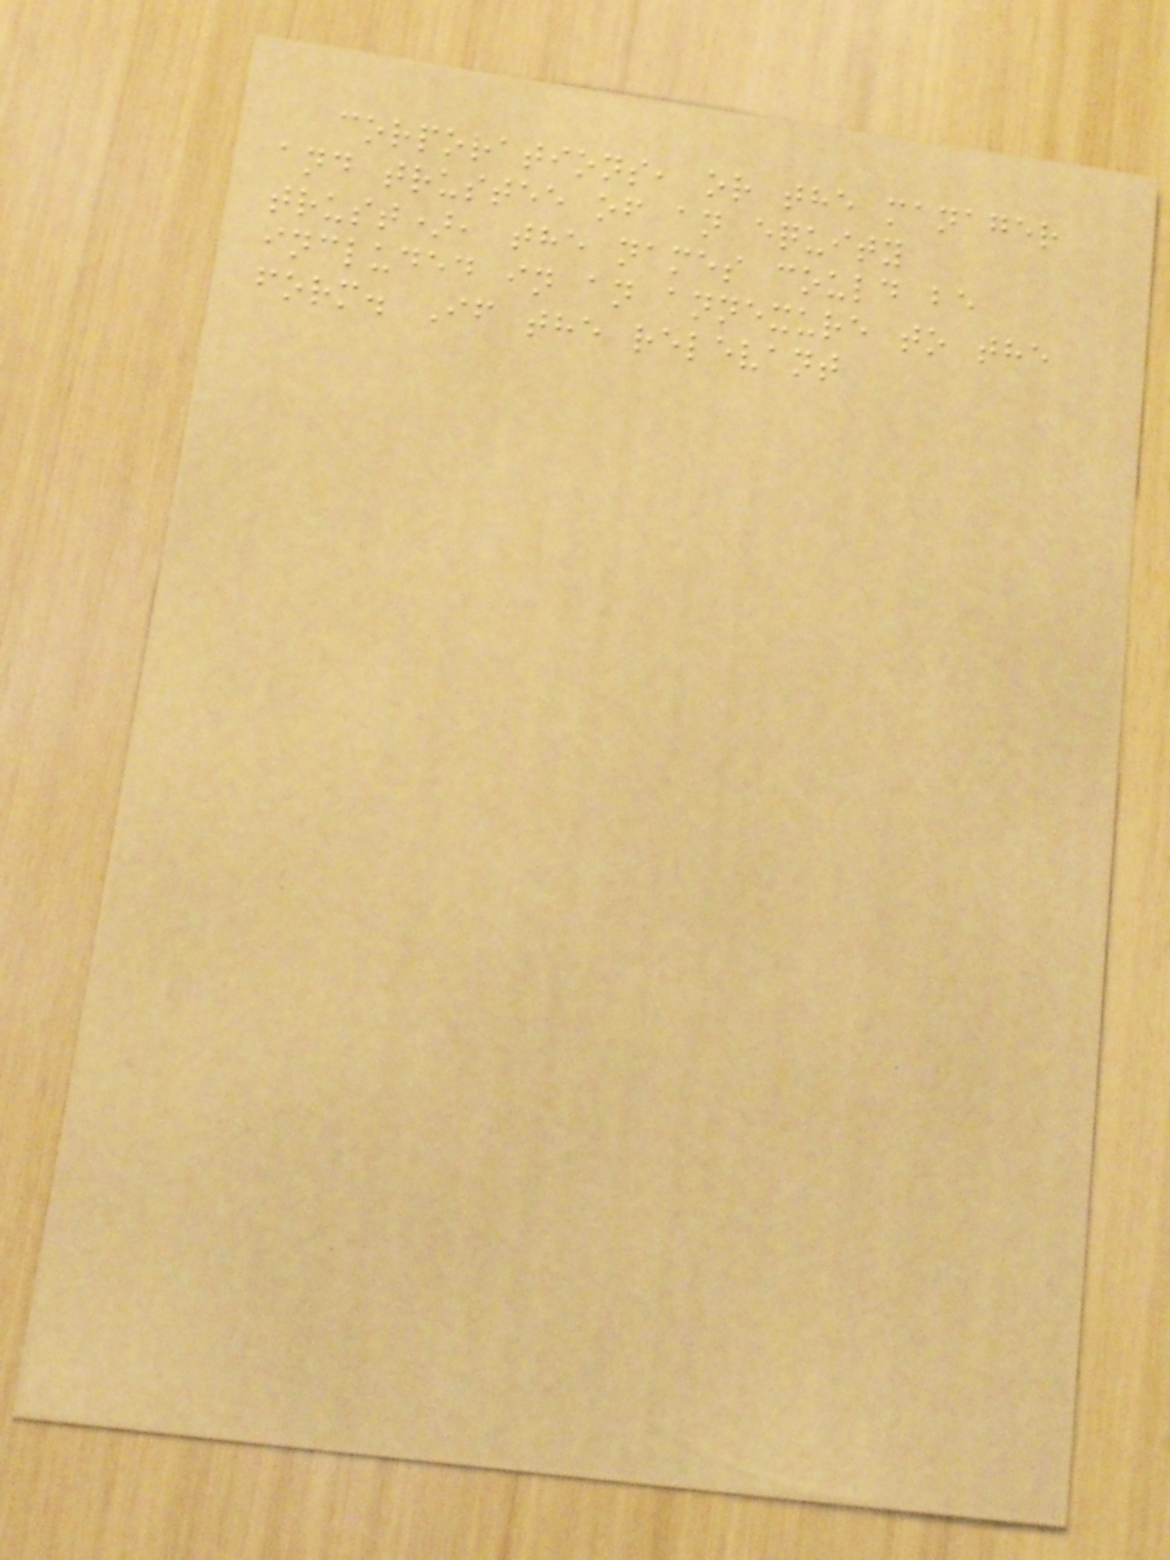corporations, or the manager
and trustee of an equity
trust), the names could be
included in an annexure to the
form. If the relevant
